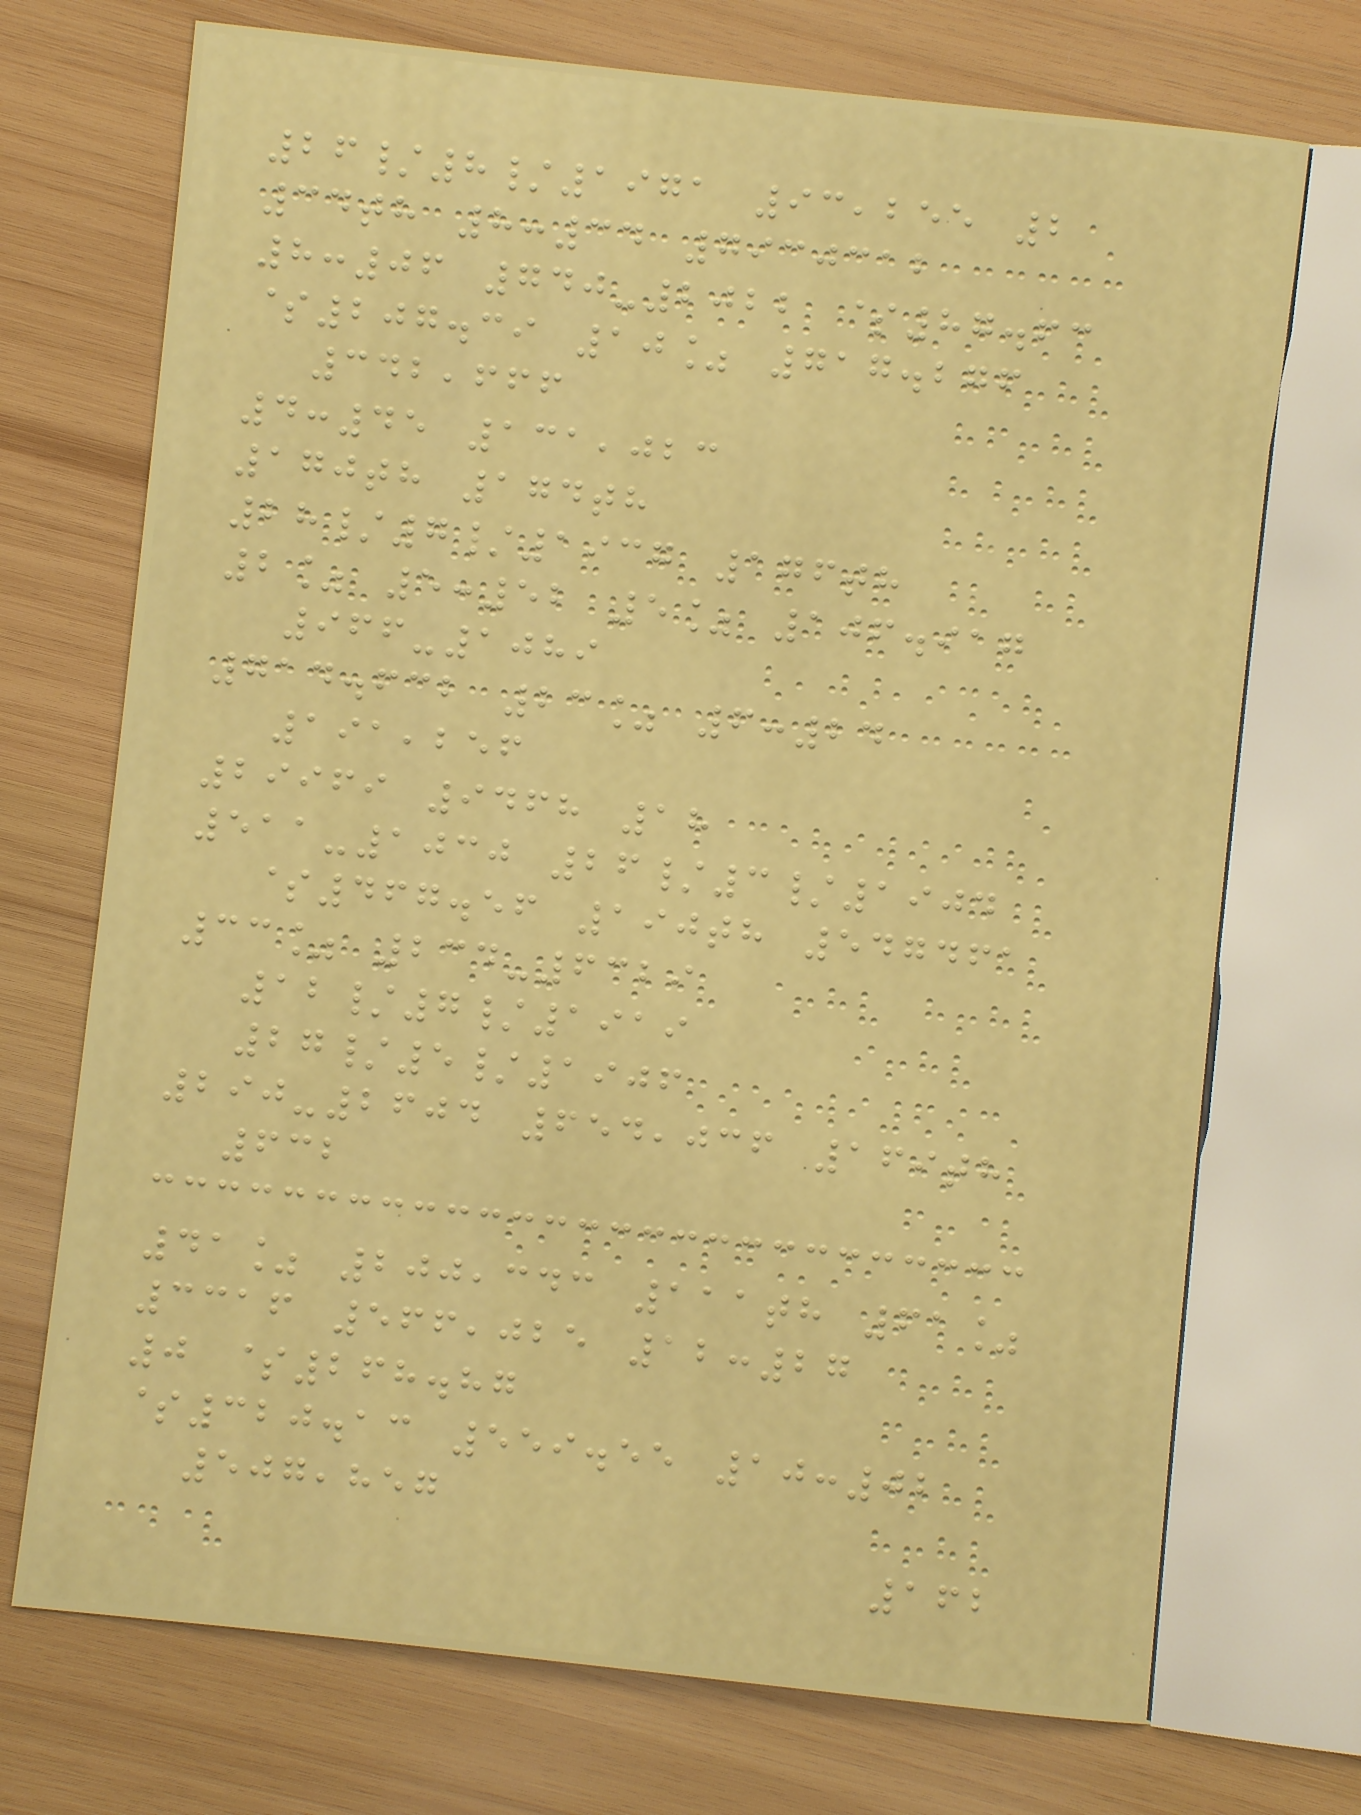26/8/1971 93,255 2
34th 8:34 7930312
8:06 740-2022 $87.63
$207.39 10% 717.276
342,666
4:45 131,023
170th 174th
28/7/1937 176th
2% 5:52 5% 106.917
966-1089
714.632 23% 6:24
191,256
29969 9468 18
511-1030 26/3/1904
$467.56 190th 547461
33% 234-6329
12/7/1919
27/5/1906
290-2604 654,036 169th
632
41% 200,343 111th 61%
3316 566,025 12:27
0 $268.87
$320.13 559.55 10:02
507,857
162
